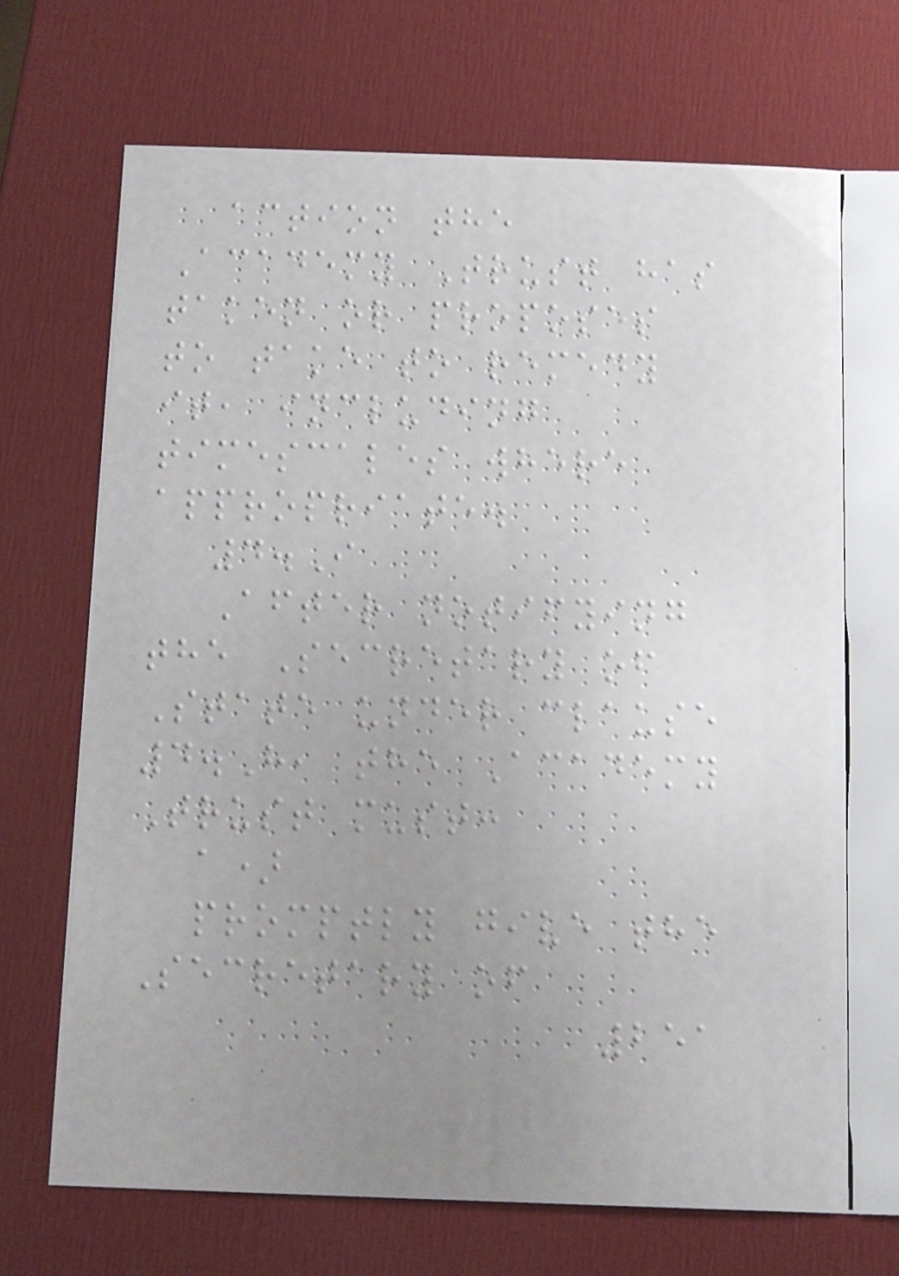action the
Academy Trust has
taken or proposes
to take to remedy
it, including
timescales where
appropriate.
4.I
After notifying
the Secretary of
State under clause
4.H, the Academy
Trust must:
a)
promptly give the
Secretary of
251
